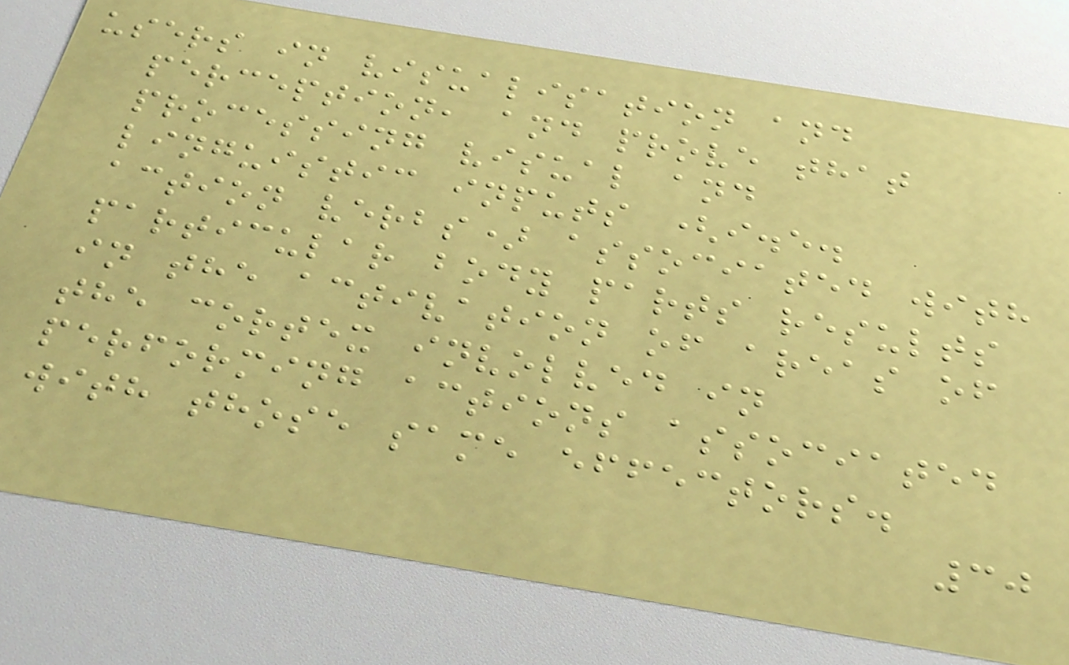users in visualisation and
perception, and prove that
processing visual and
linguistic inputs (i.e.
action verbs) associated with
particular body parts results
in the activation of areas of
the cortex involved in
performing actions associated
with those same effectors.
30
